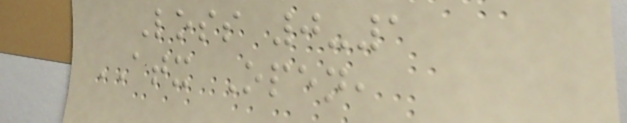Loss 0-1
ATX Open,
